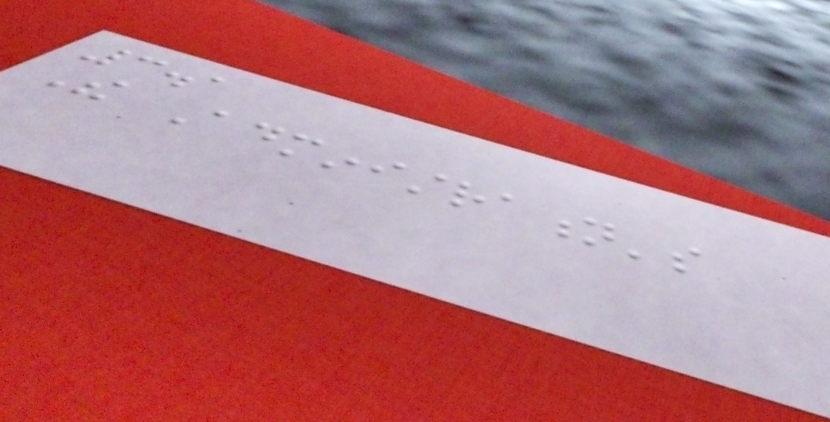3.1
The Administration's
